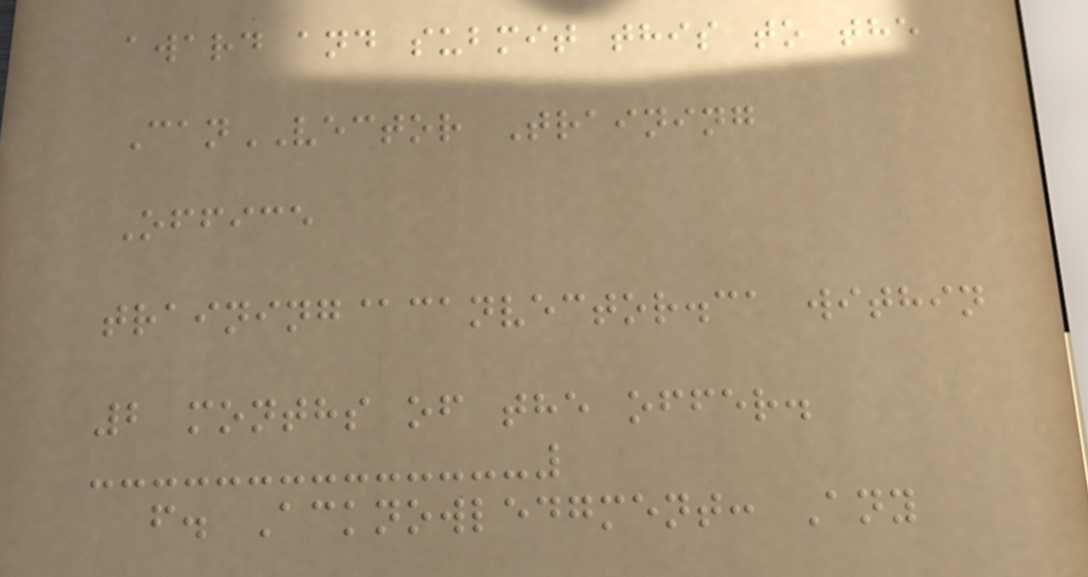award and submit this to the
CanVECTOR Training
Office
training@canvector.ca within
2 months of the offer.
f. Acknowledgment: Any
